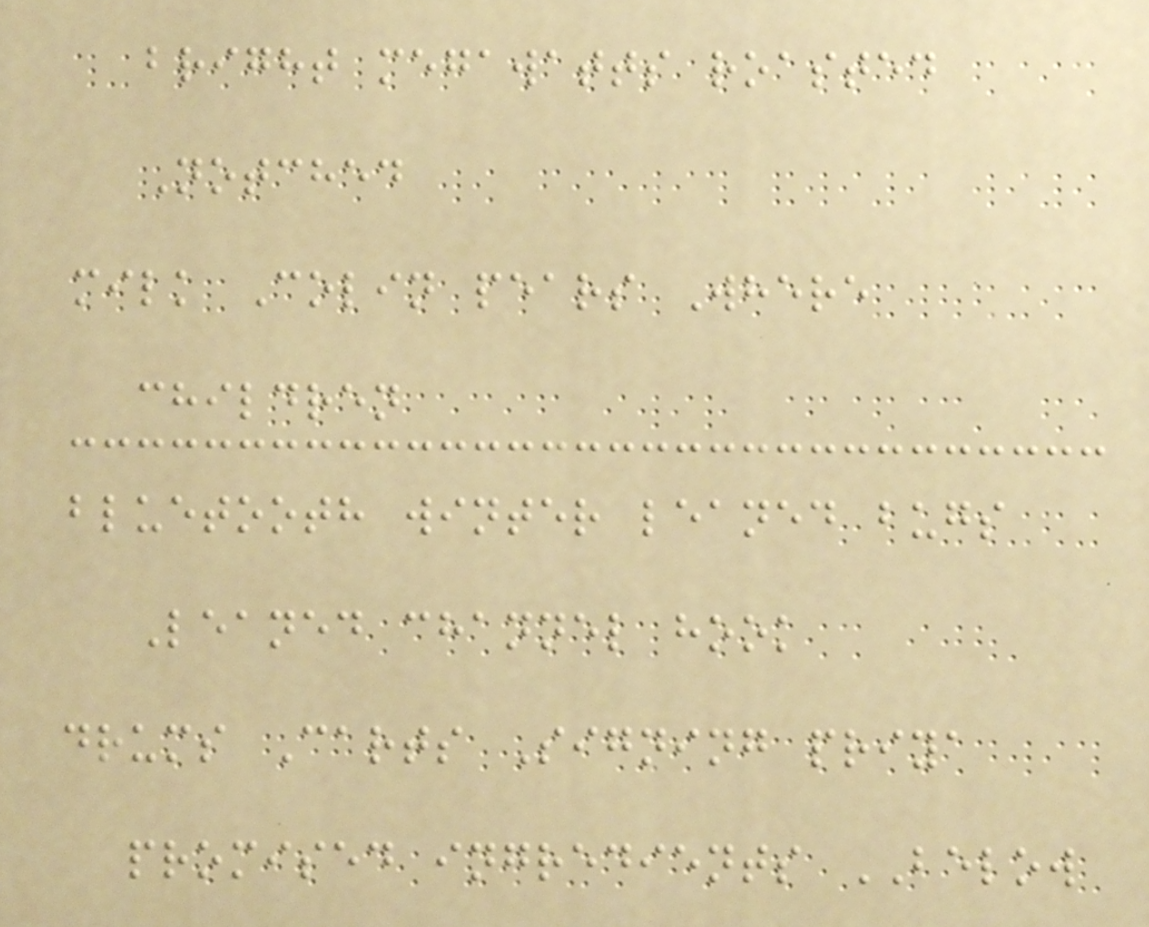bright megawatts roasted
Notched
milk Colin pears Where
children
bluetooth winter leaned bugs
Leaned channel hook
drums Carts Signing priya
promised ingredients BELOW
